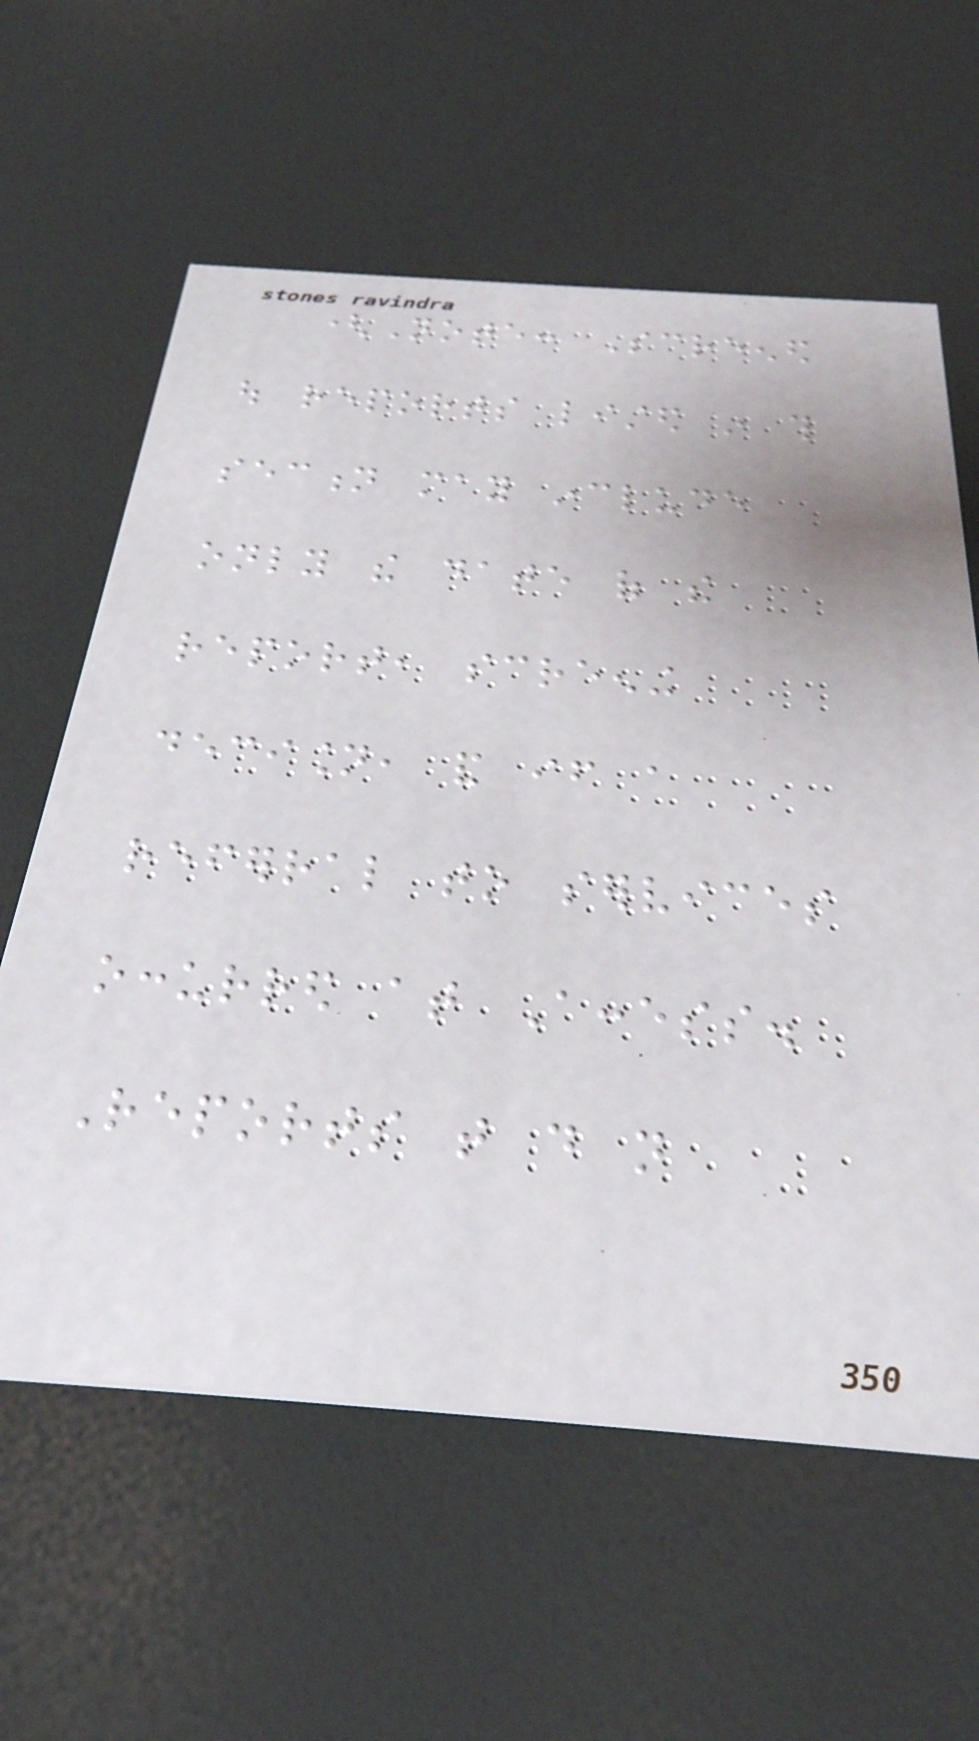(Note: Screened
out reports listed in this
section may include
only the date of the
report, screening
decision, and if a
referral to services
occurred at Access.
Reports that do not
